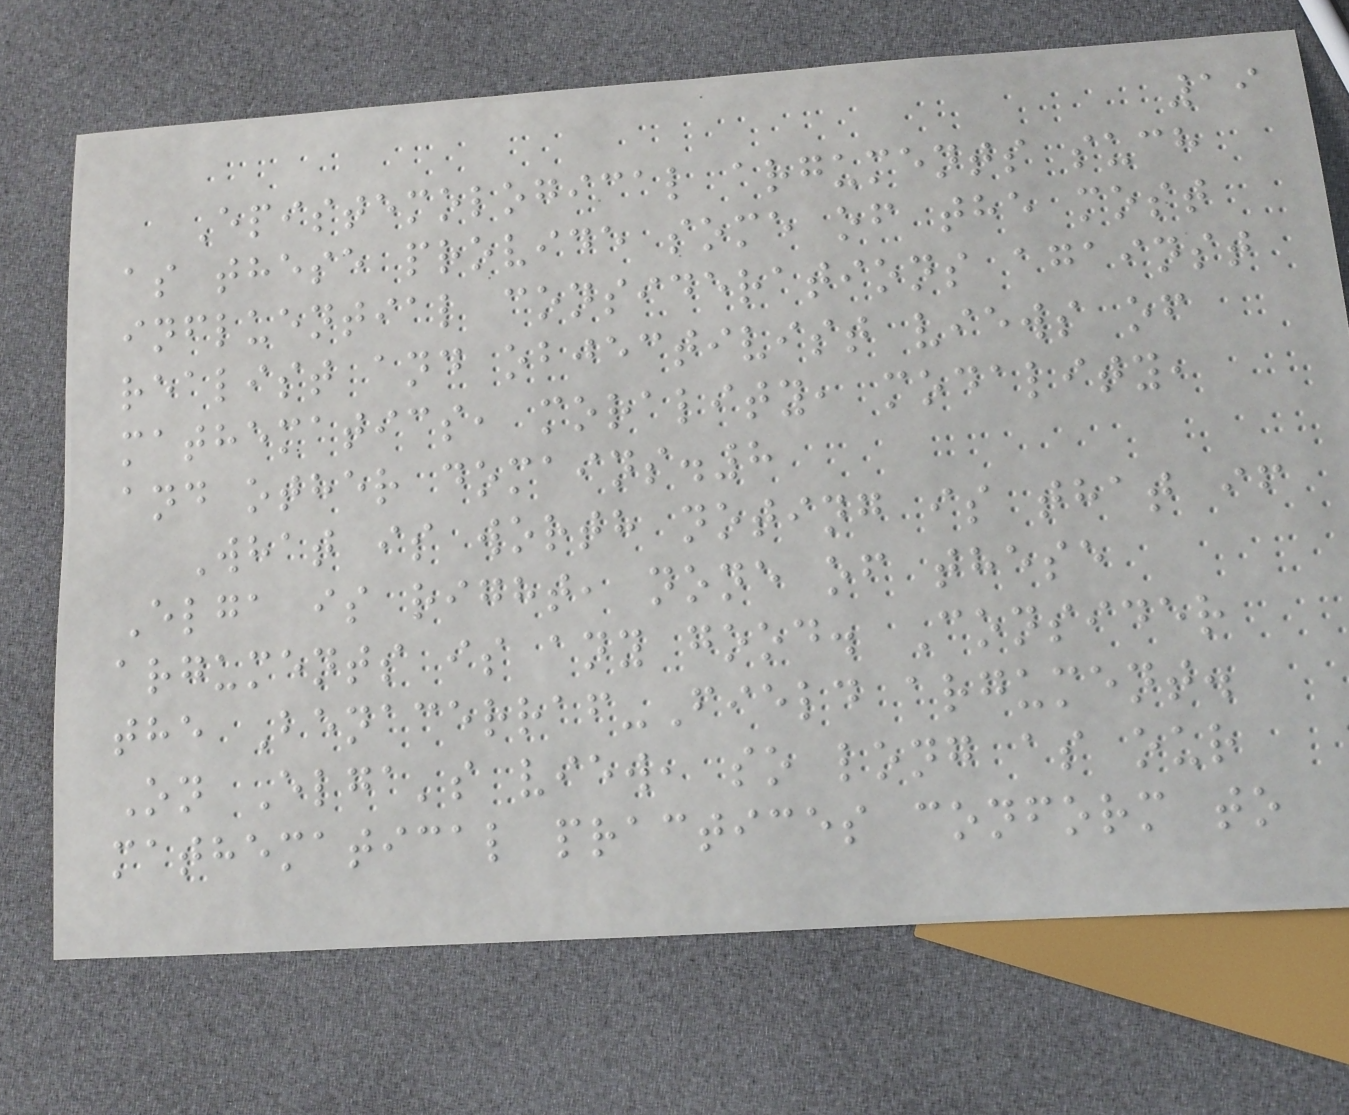19
Epistemological arguments such
as these provide some of the most
influential considerations against
realist and objectivist views of
mathematics, morality, modality,
and other domains.8
What is worth noting is that if
Elga is right, none of these
arguments is any good. Consider
the Benacerraf-Field argument.
On Elga's view, so long as our
mathematical practices conform to
